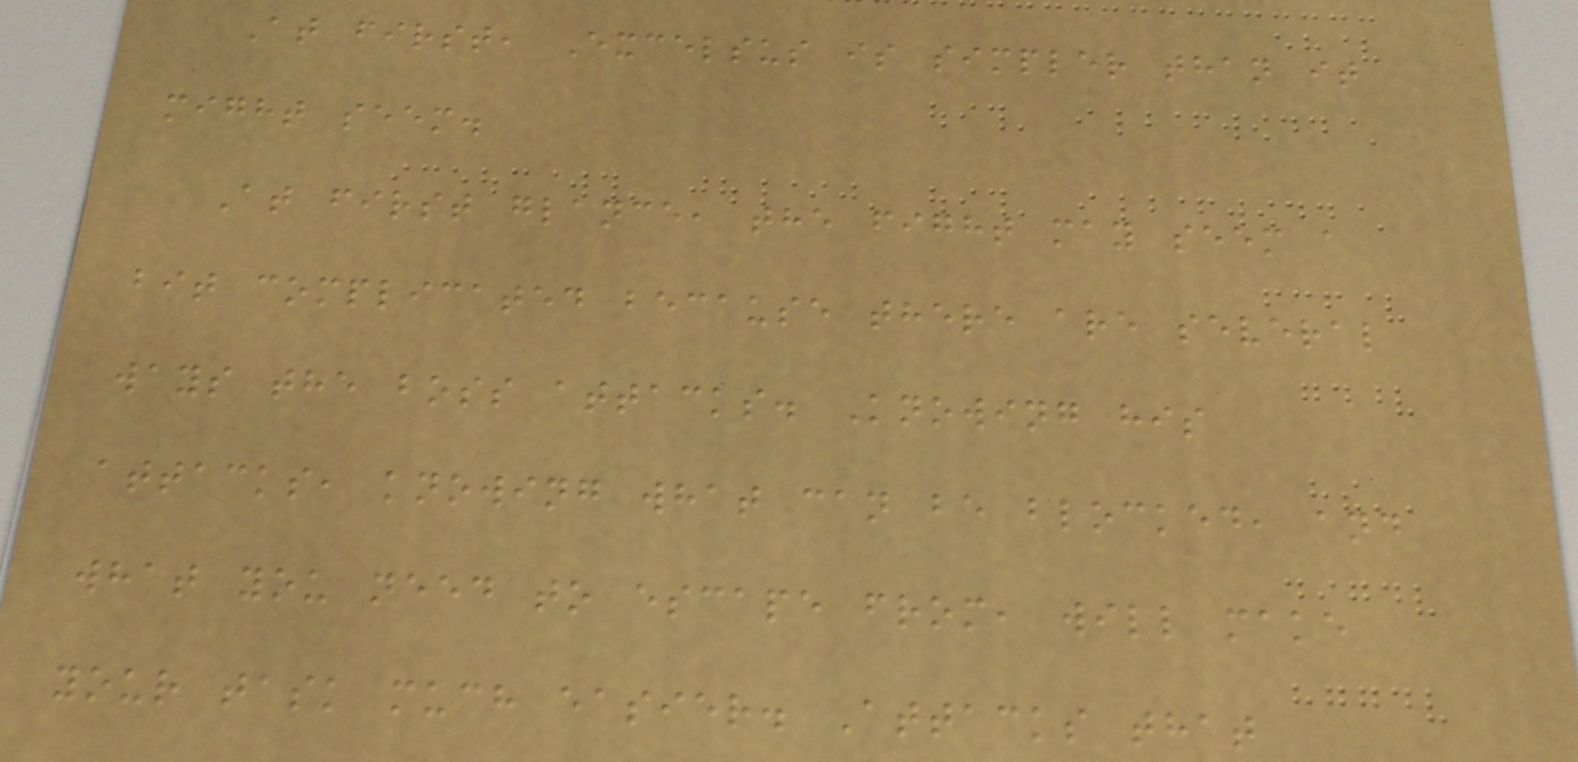At first, Excelsus is simpler than it
might seem.
At first glance, the fight may seem a
bit complicated because there are several
ways the boss attacks. Knowing his
attacks, knowing what can be blocked, and
what you need to escape from, will make
your task much easier. Attacks that
